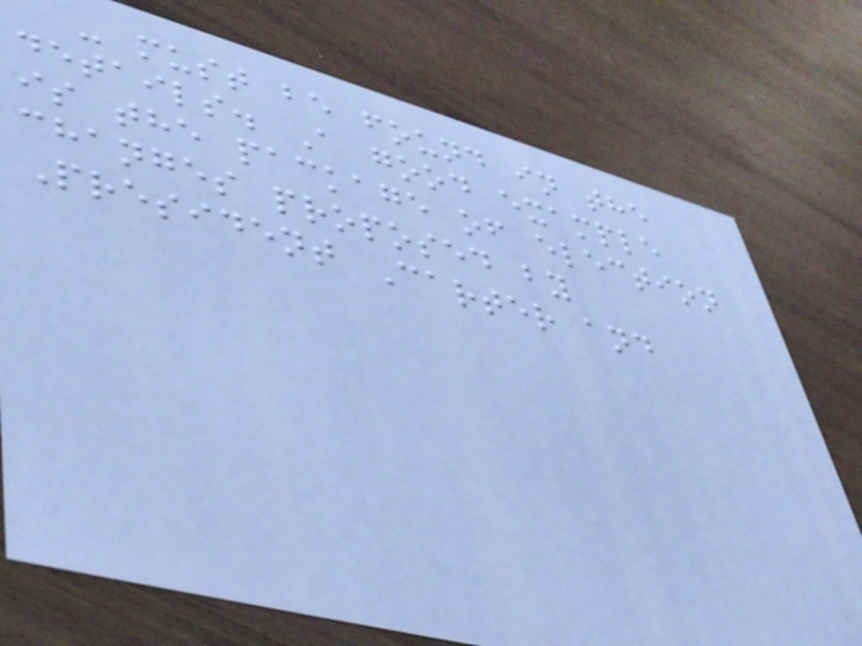- must be found in the
details. A good example
is the package of election
changes proposed by
President Carter and
